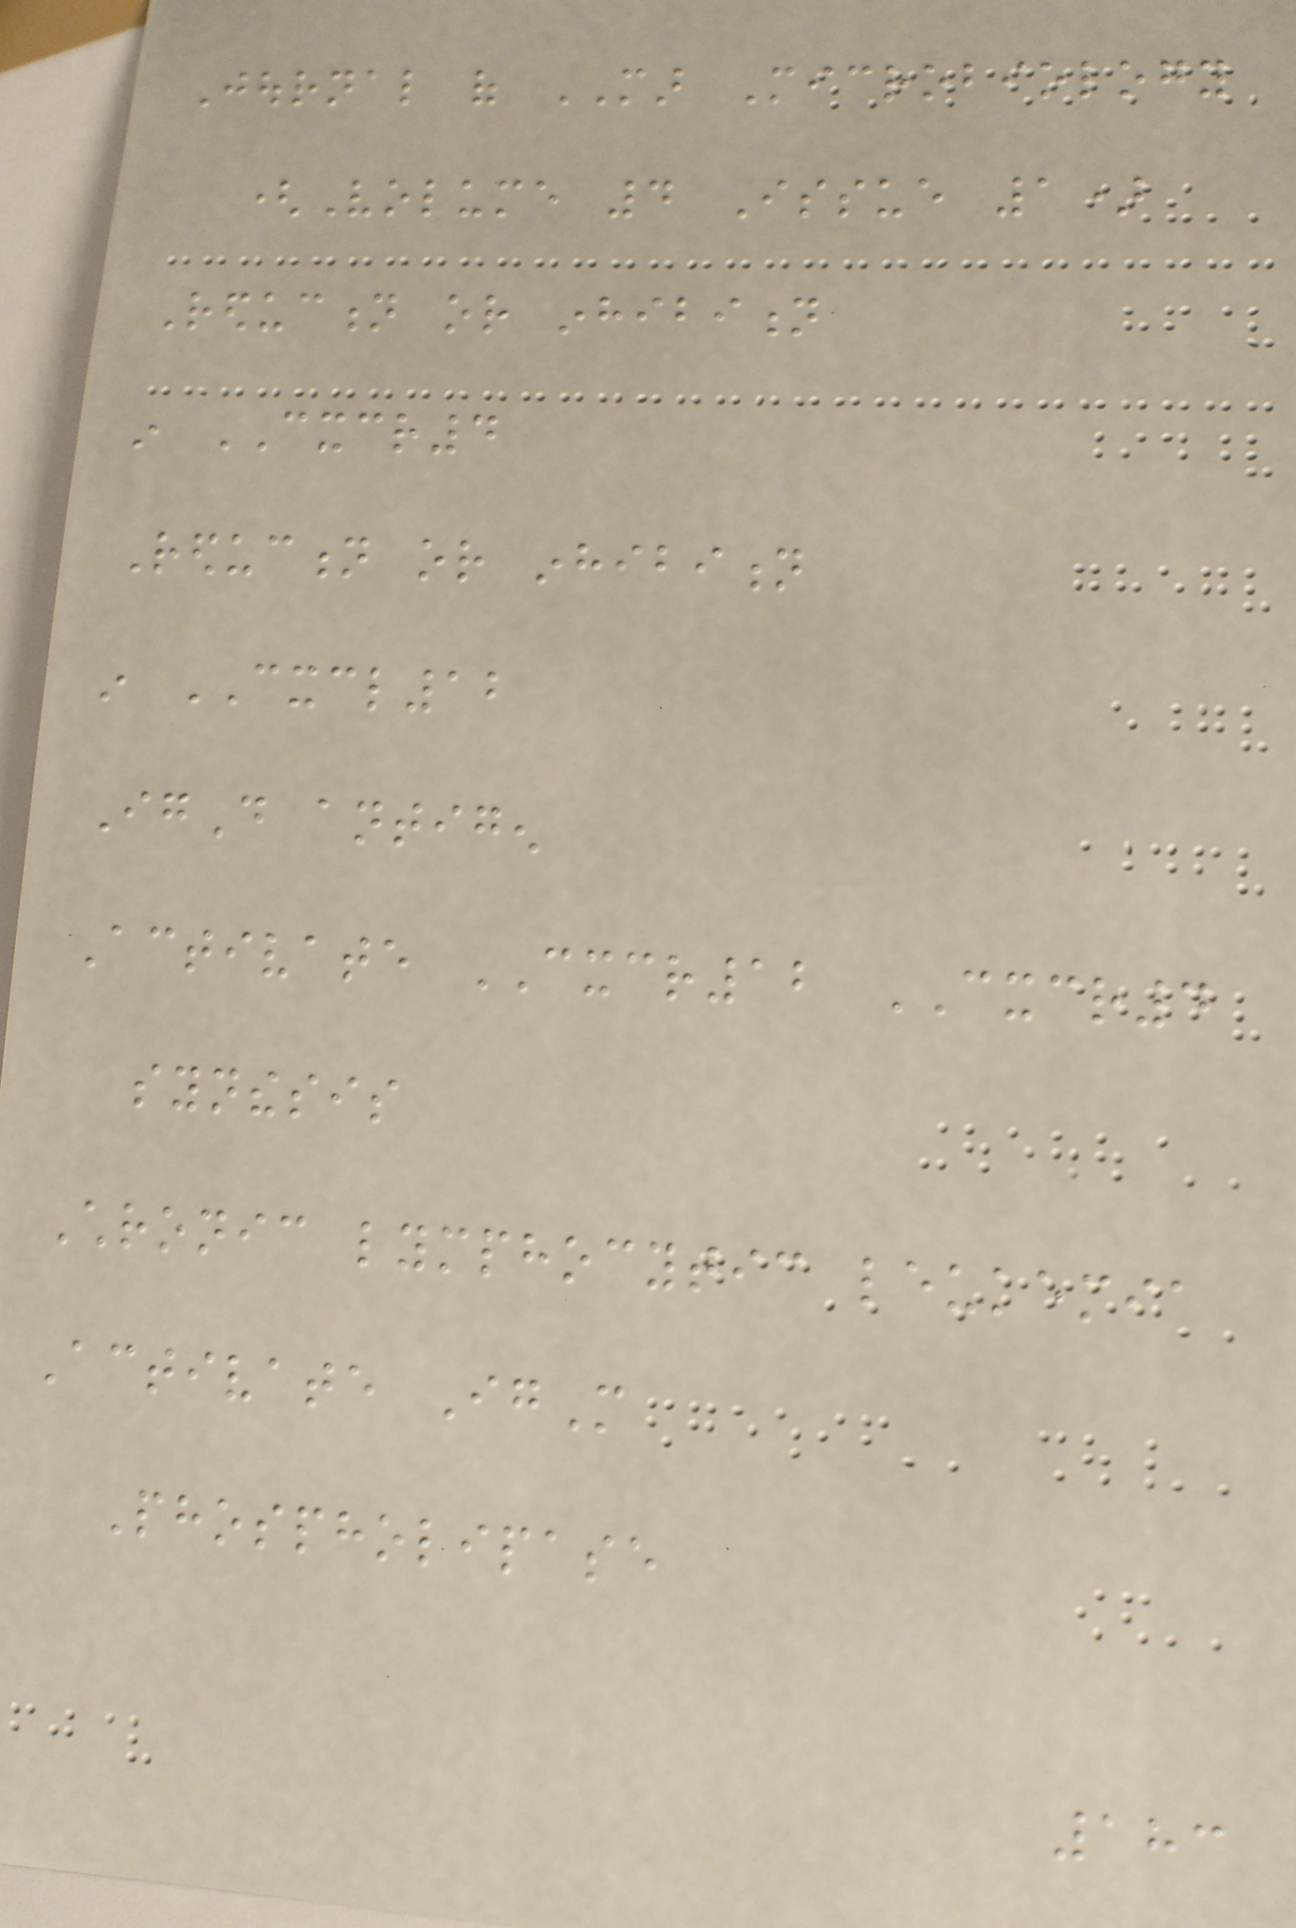Journal of MAR Microbiology
(Volume 4 Issue 1)
Reduction or inhibition
in CXCR4
Reduction or inhibition
in CXCL12
IgD antigen
Activate CXCR12 CXCR4
synthesis
Chronic lymphocytic leukemia
Activate IgM
Phospholipase
183
